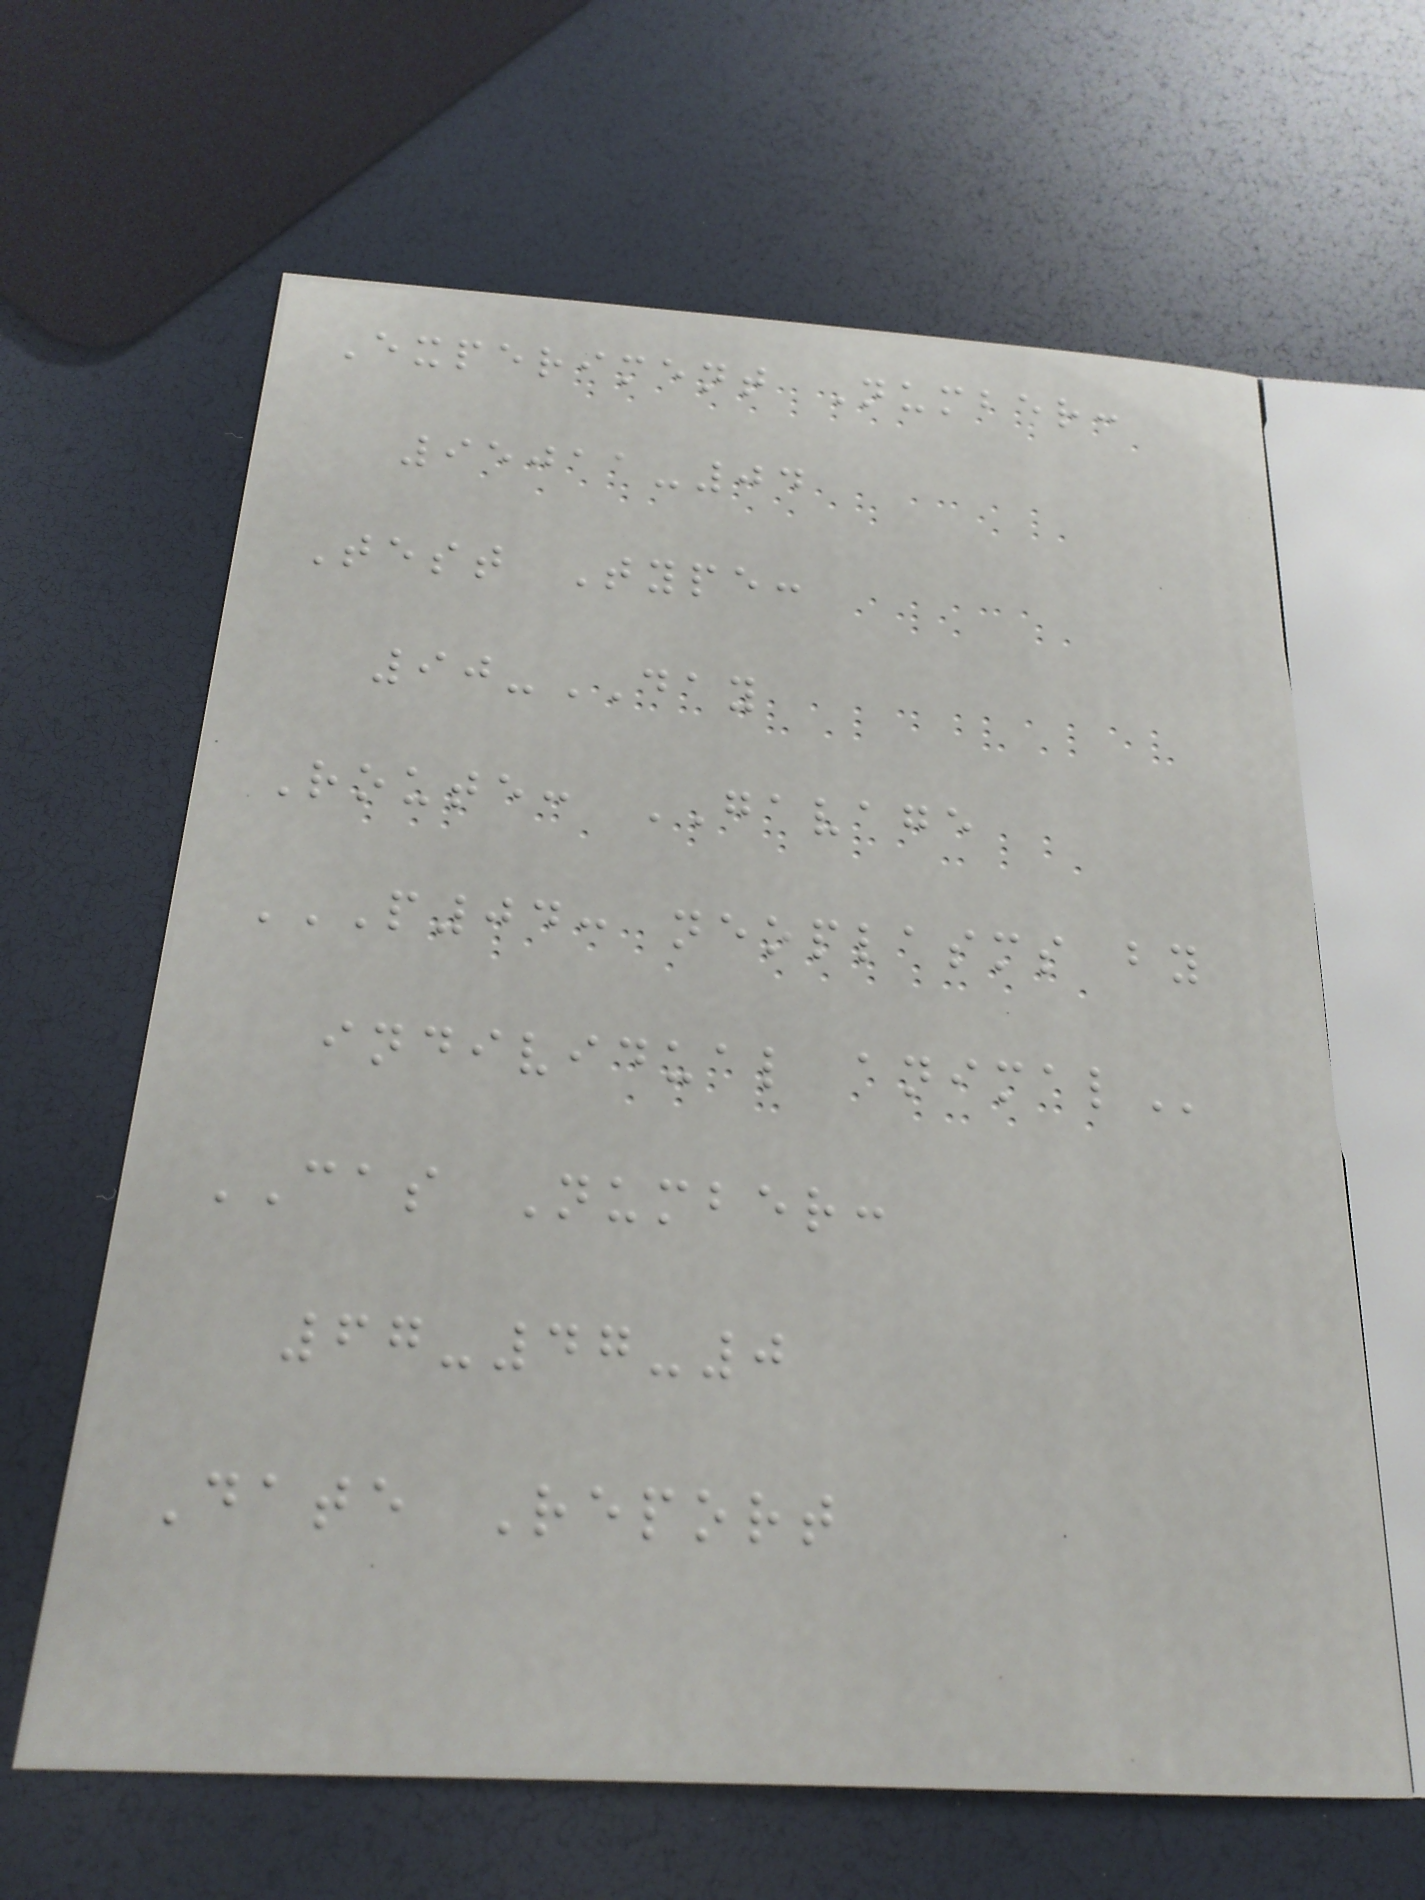Experiment Number:
95011-04
Test Type:
90-DAY
Route: GAVAGE
P04: NEOPLASMS BY
INDIVIDUAL ANIMAL
CAS Number:
67-47-0
Date Report
